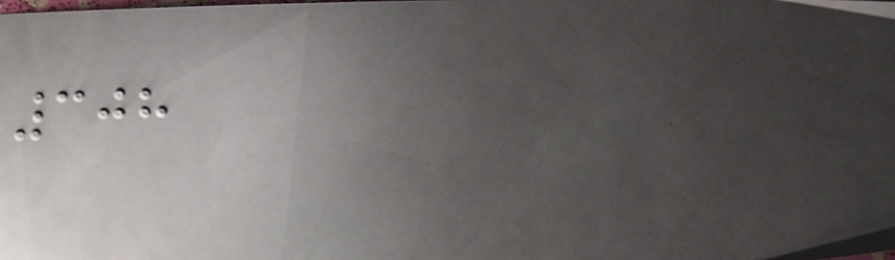308
